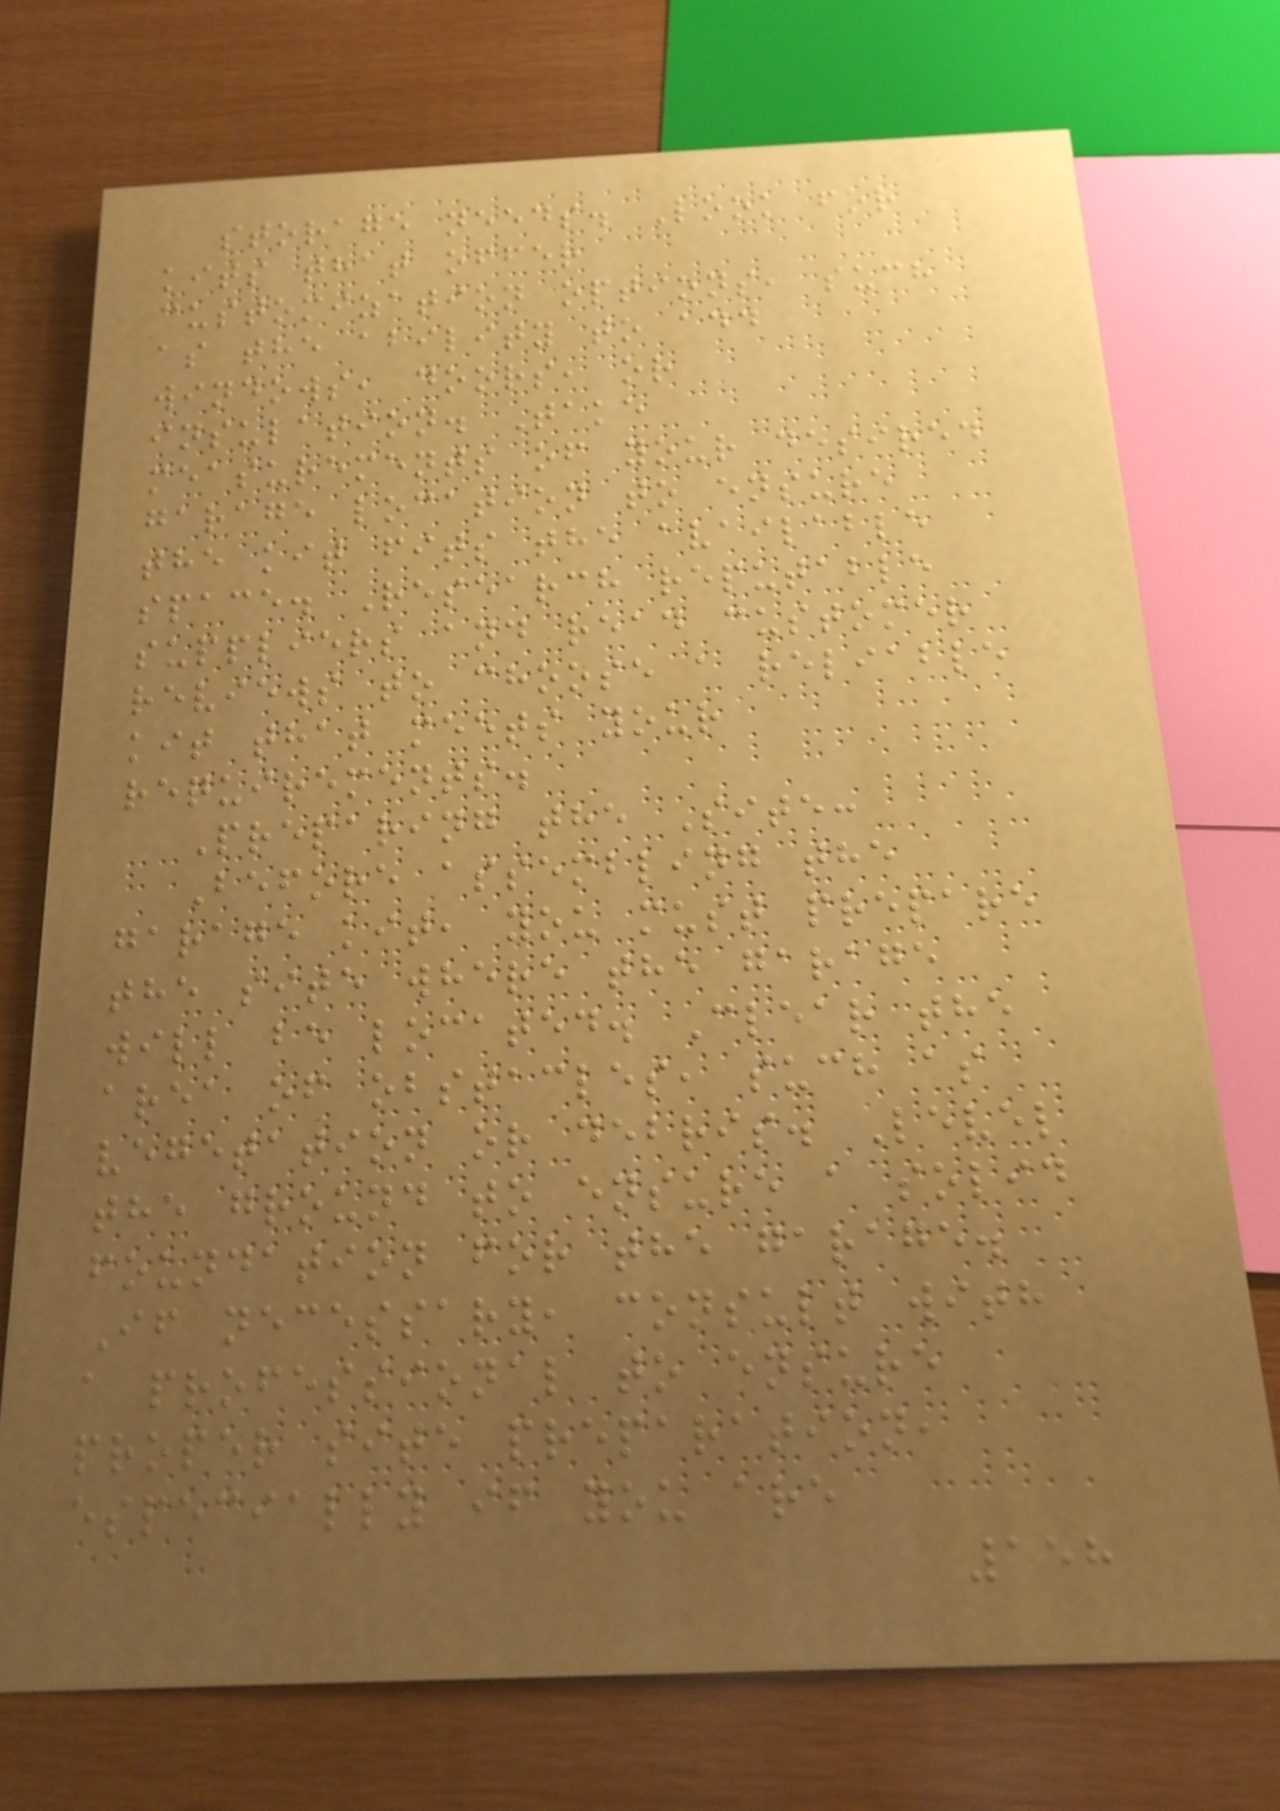storage needs. Look for
kits that offer
customization options, such
as the ability to add
windows, doors, or
insulation. Take
measurements of your desired
garage location to ensure
the kit fits the available
space. Research reputable
suppliers and read customer
reviews to choose a reliable
kit that meets your
requirements.
Preparing the Site:
Before assembling the
garage kit, you must prepare
the site where the garage
will be located. Clear the
area of obstacles, such as
vegetation or debris. Level
the ground to ensure a solid
foundation for the garage.
If necessary, consult with
a professional to ensure
proper site preparation,
especially if you are
158
